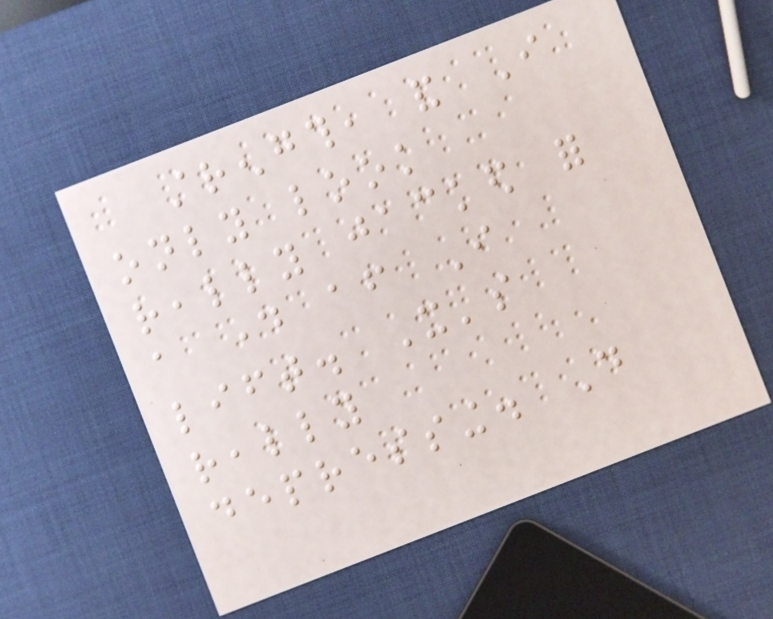strength, and I
only look
really jacked for
a day after I
lift. It's
really
depressing. Do
